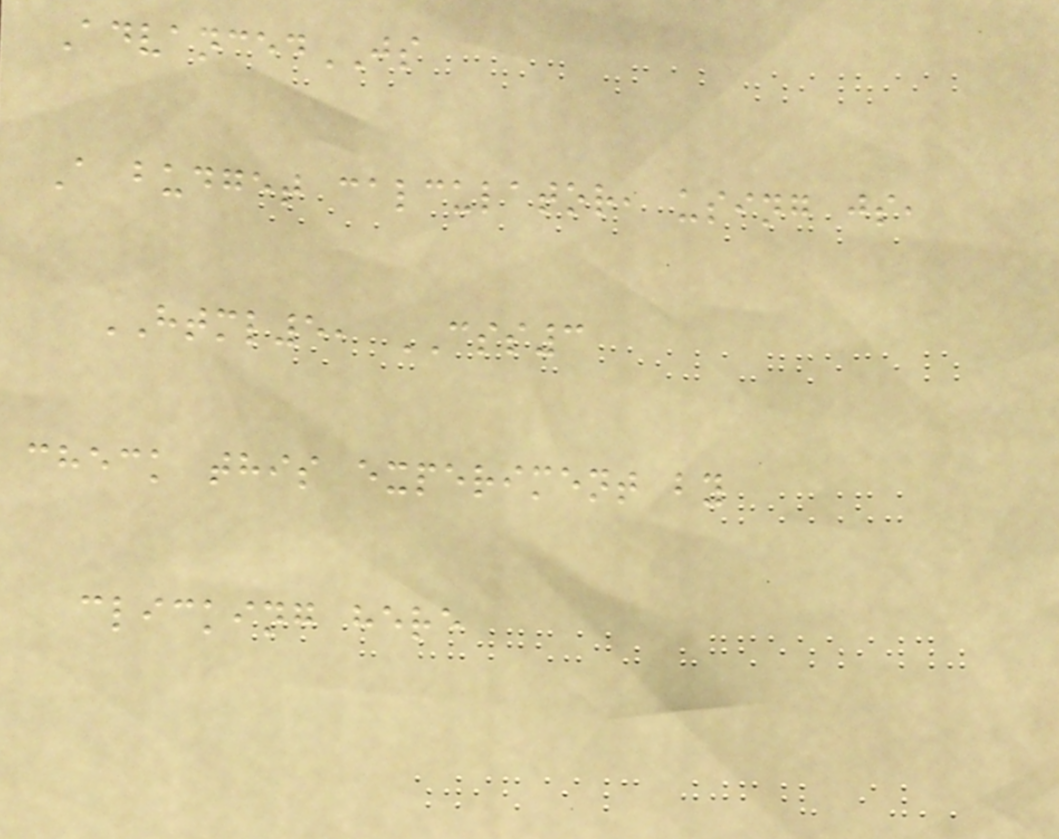AdvancedJS
A budget calculator, using js,
HTML5, CSS3
check this experiment by
clicking here
